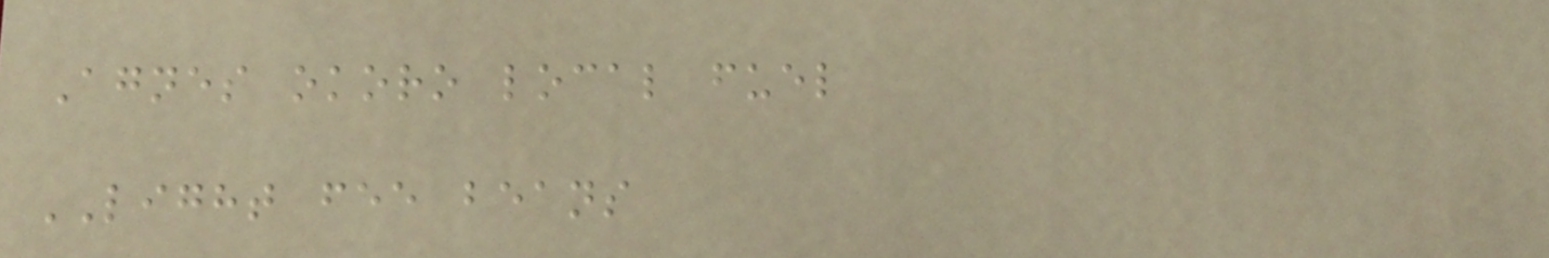Agnes okoro local fuel
LIGHT fee beans
